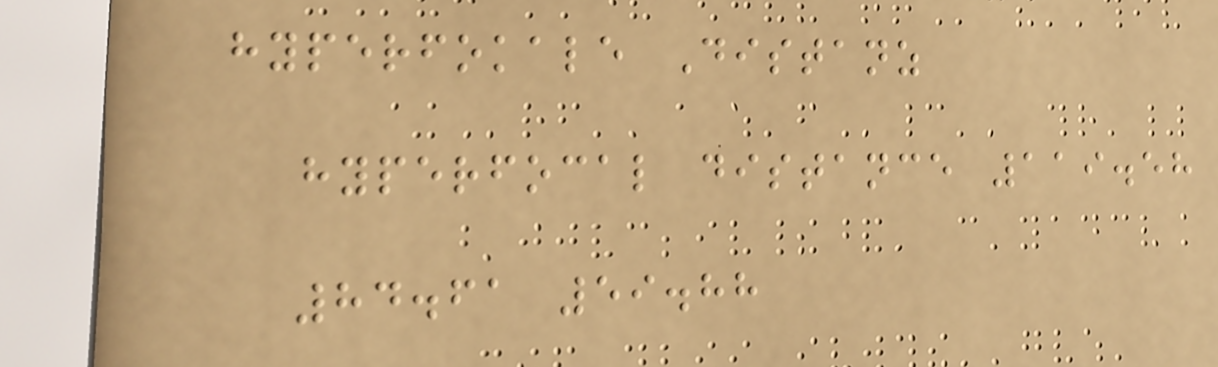hyperfokale Distanz
hyperfocal distance 119.58
84.61 59.88
